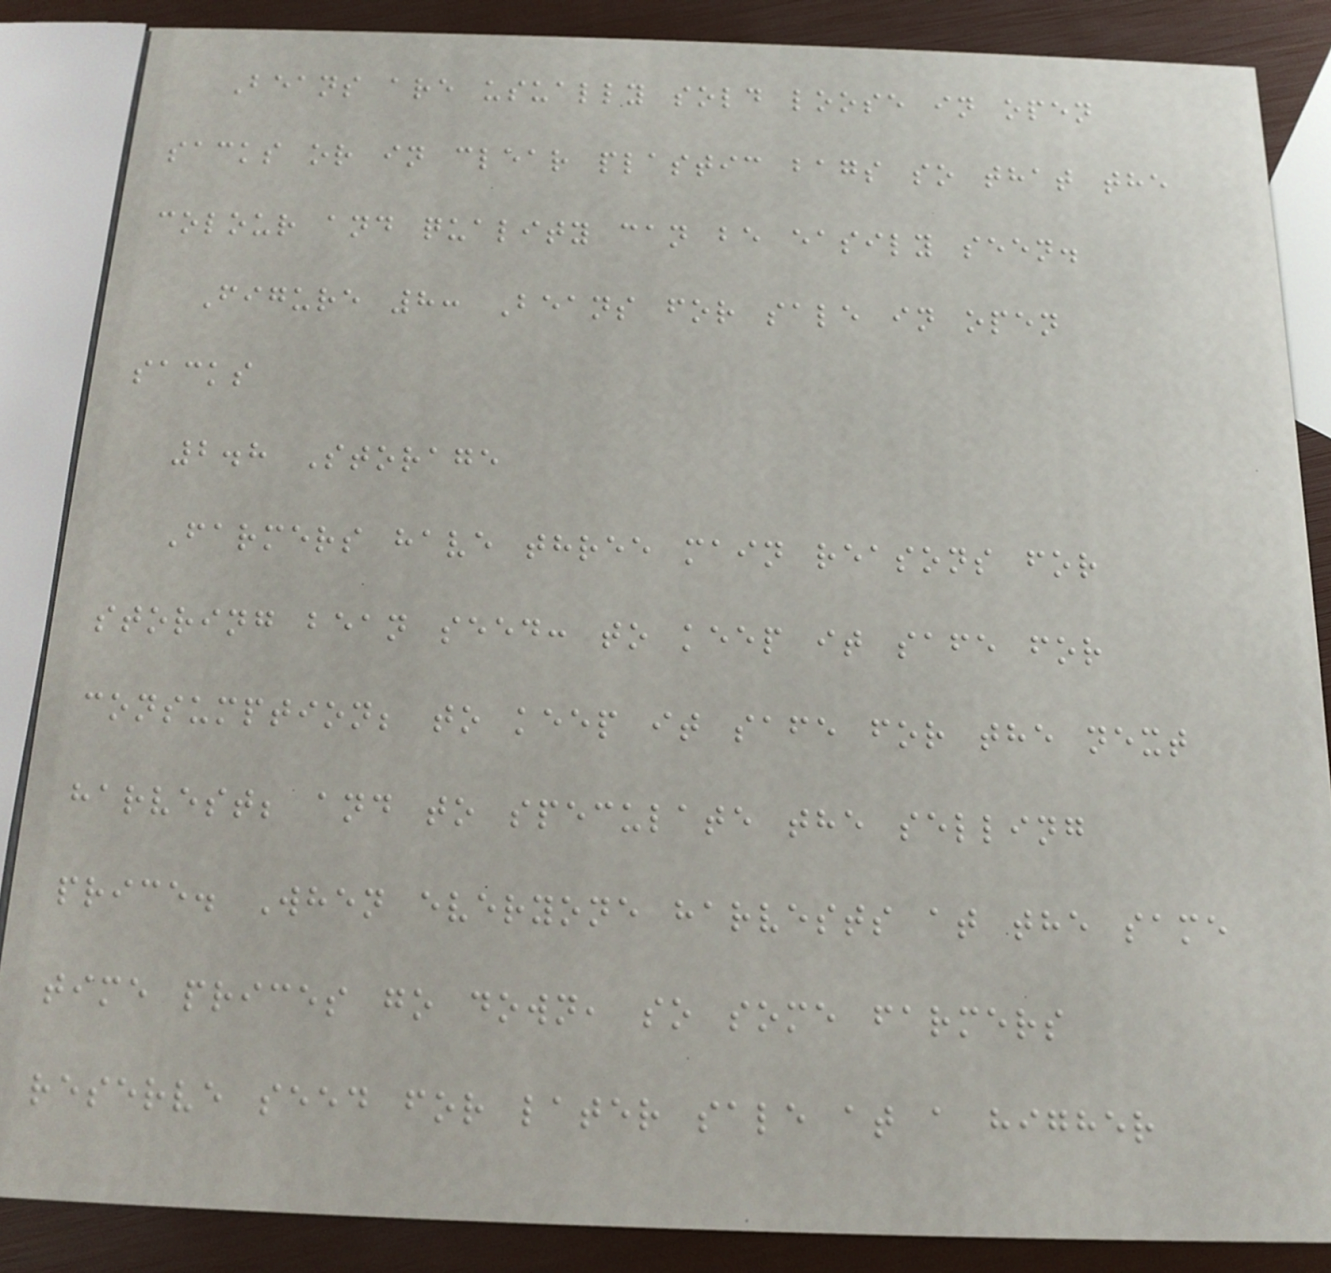Beans are usually sold loose in open
sacks or in clear plastic bags so that the
colour and quality can be easily seen.
Figure 8: Beans for sale in open
sacks
2.8 Storage
Farmers have three main reasons for
storing bean seed: to keep it safe for
consumption; to keep it safe for the next
harvest; and to speculate the selling
price. When everyone harvests at the same
time prices go down, so some farmers
reserve seed for later sale at a higher
